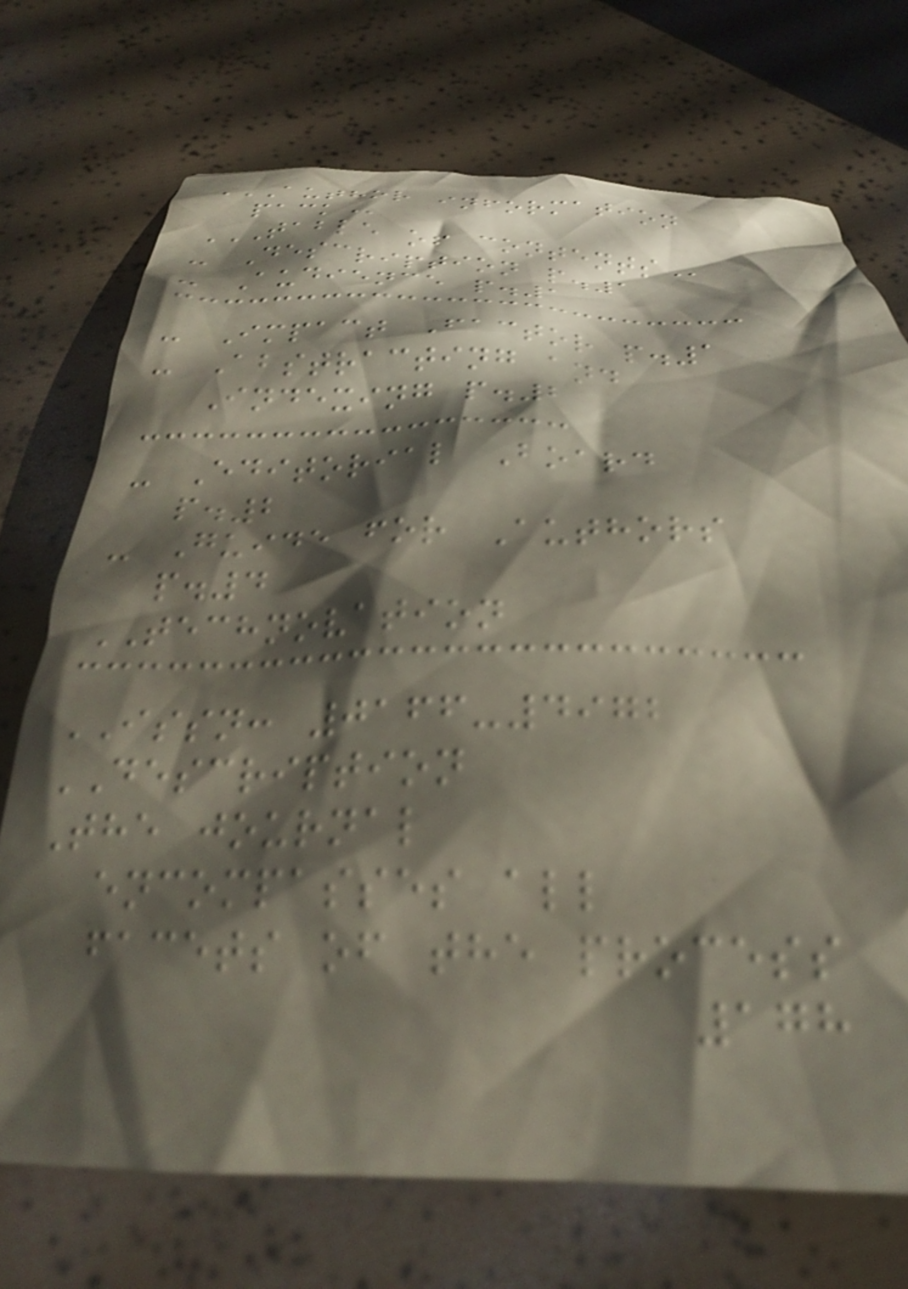AUTHOR INFORMATION
PACK
TABLE OF CONTENTS
- Description p.1
- Audience p.1
- Impact Factor p.1
- Abstracting and
Indexing p.2
- Editorial Board
p.2
- Guide for Authors
p.4
TECHNOVATION
ISSN: 0166-4972
DESCRIPTION
The journal
encompasses all
facets of the process
178
